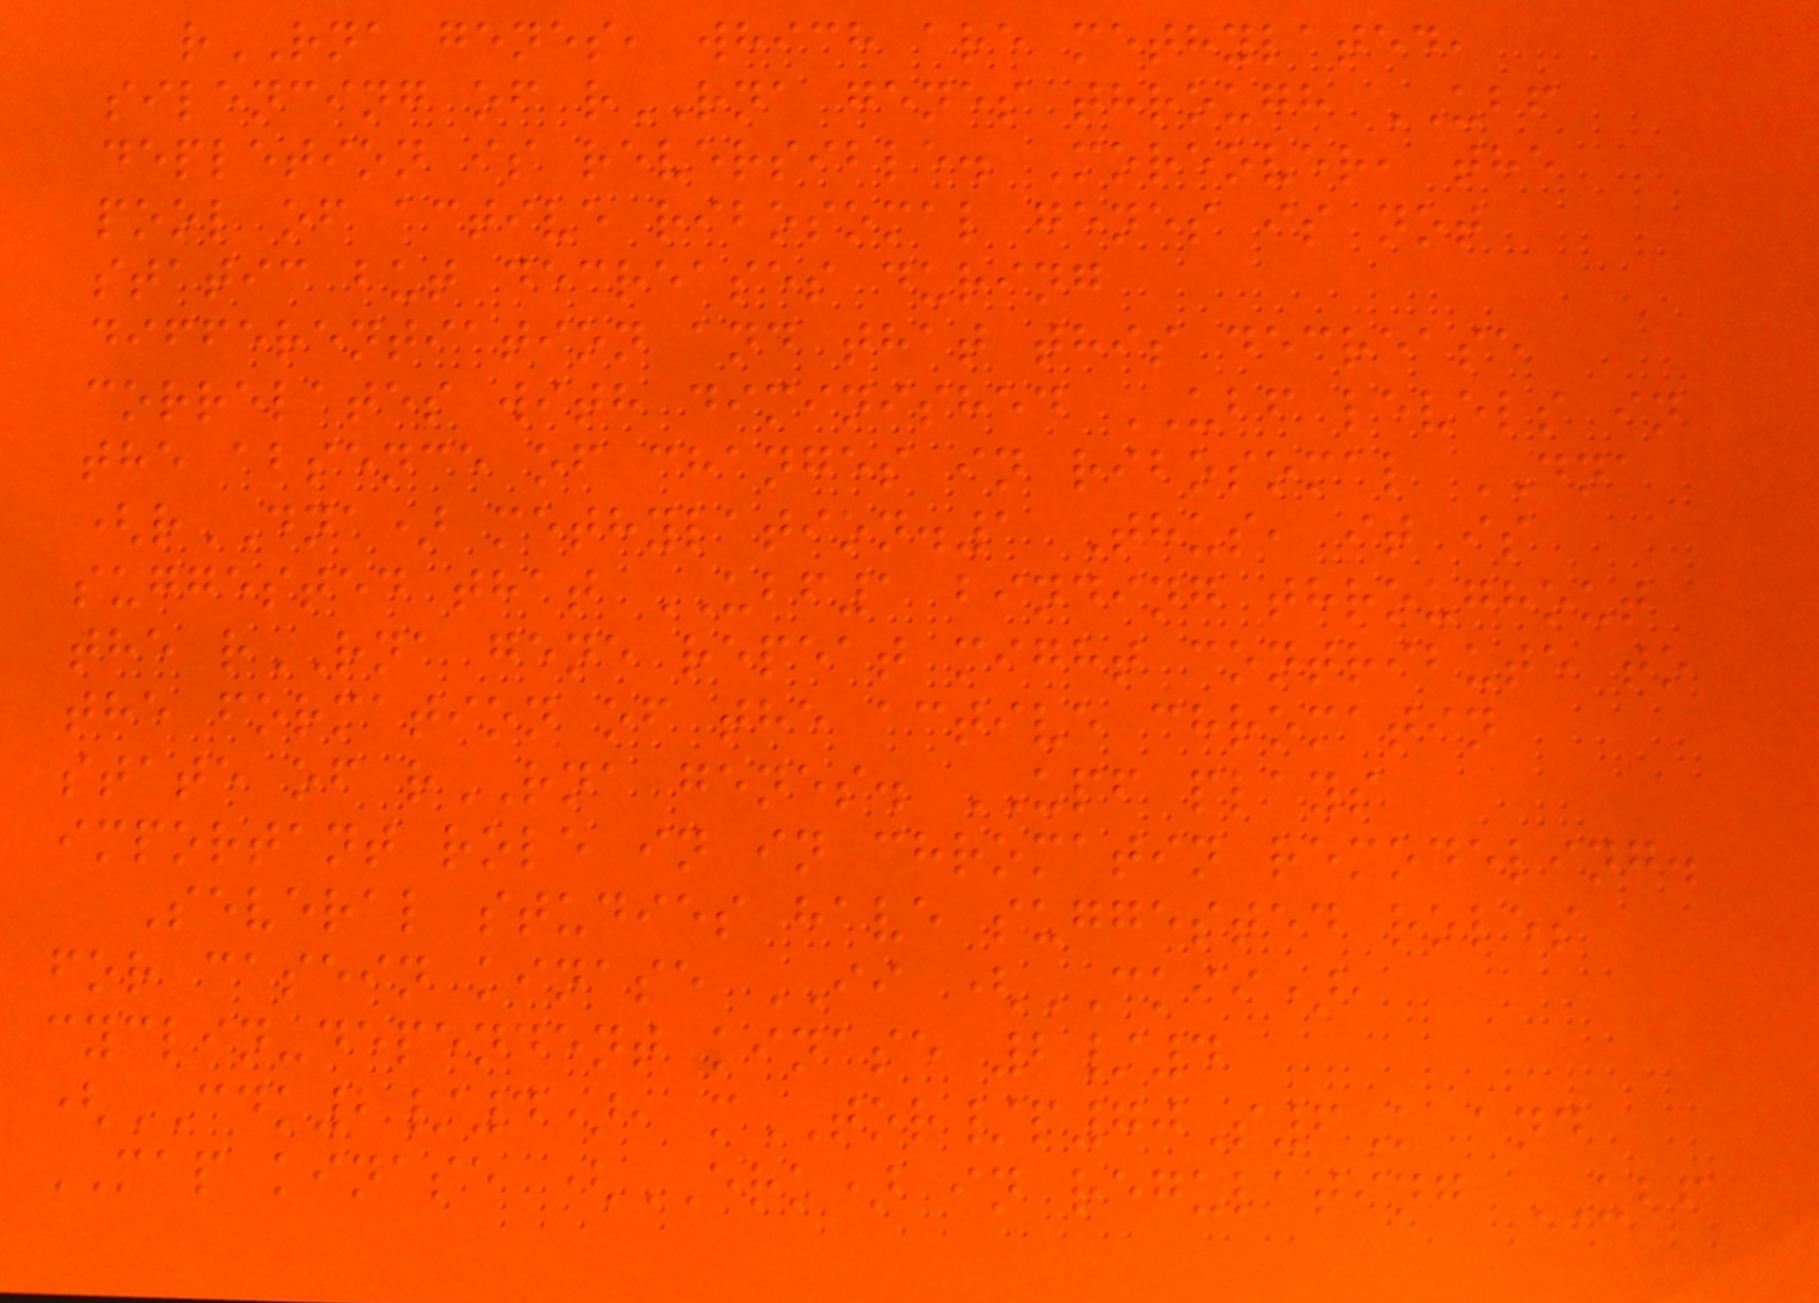rRNA genes, which are methylated,
silencing of rRNA genes through UBF
depletion is reversible. Moreover, the
pool of active ribosomal genes is not
static but decreases during
differentiation and that this decrease
correlates with diminished UBF levels in
the absence of changes in ribosomal DNA
(rDNA) methylation.1 Thus, it is
suggested that UBF1 binding throughout
the rRNA gene repeat might contribute to
the formation of the active chromatin
state of rRNA genes. UPF plays
important role in in chromatin remodeling.
Several studies have suggested roles
for casein kinase II (CKII),
cyclin-dependent kinase 2/4
(CDK2/4), mTOR/p70S6K and
MAP kinase (ERK) in regulating UBF
